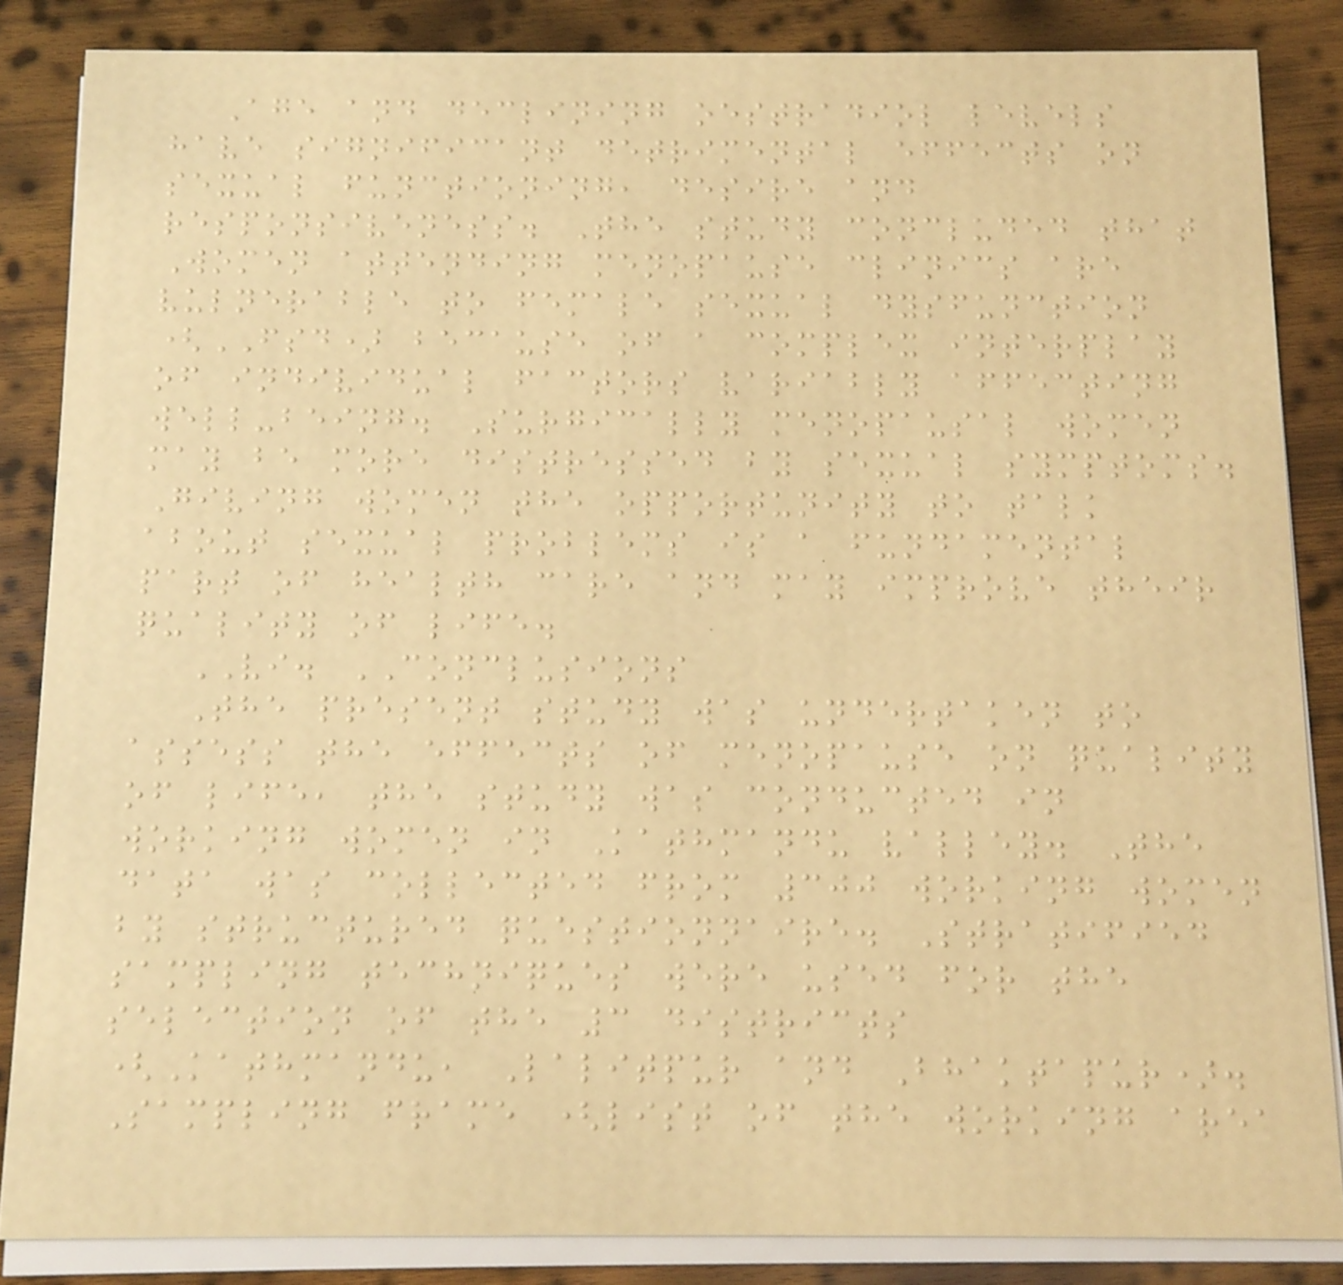Age and declining oestradiol levels
have significant detrimental effects on
sexual functioning, desire and
responsiveness. The study concluded that
Women attending menopause clinics are
vulnerable to female sexual dysfunction
(FSD) because of a complex interplay
of individual factors variably affecting
well-being. Surgically menopausal women
may be more distressed by sexual symptoms.
Giving women the opportunity to talk
about sexual problems is a fundamental
part of health care and may improve their
quality of life.
VI. CONCLUSIONS
The present study was undertaken to
assess the effects of menopause on quality
of life, the study was conducted in
working women in Kathmandu valley. The
data was collected from 300 working women
by structured questionnaire. Stratified
sampling techniques were used for the
selection of the 3 districts
(Kathmandu, Lalitpur and Bhaktapur).
Sampling frame (list of the working area
